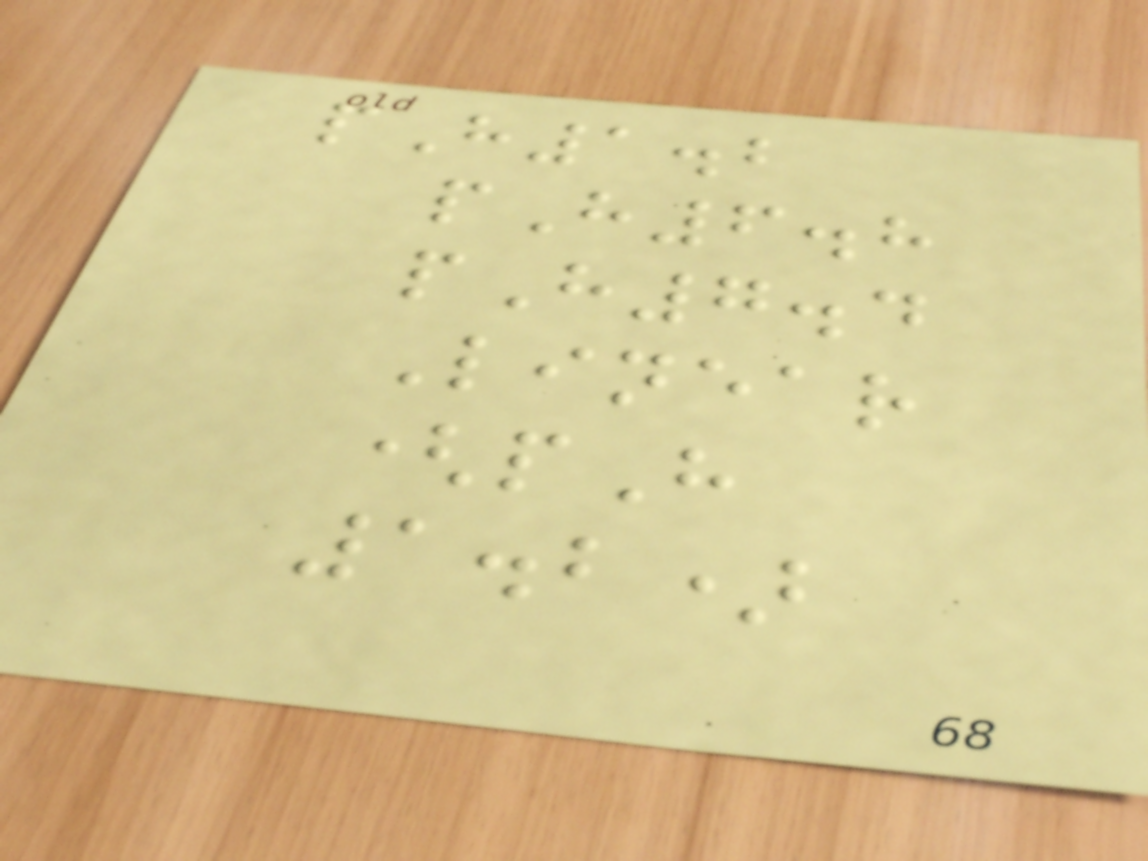pH1.2
pH6.8
pH7.4
Linear
(pH
1.2)
